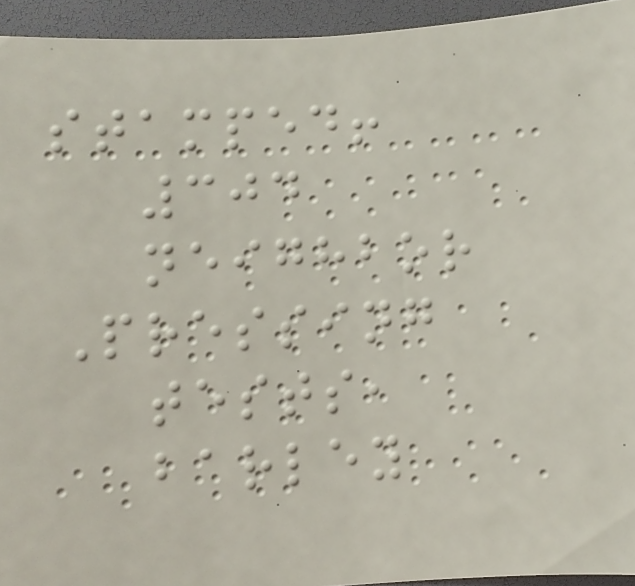stamped!
304
neighbor
Pressing
tests,
barley
